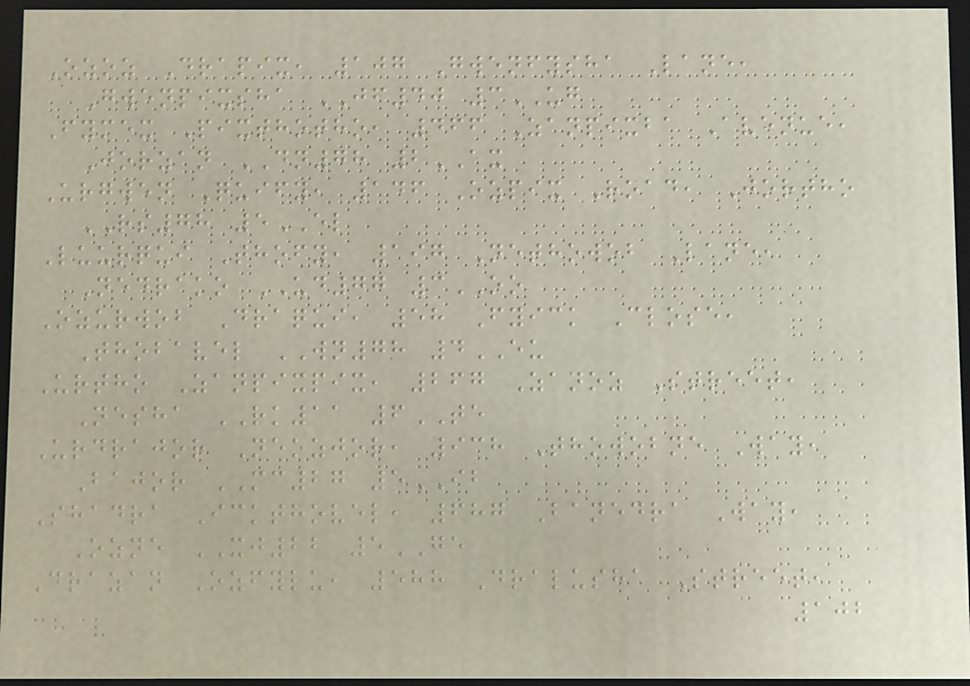Ozoz Drapix, 107 Gwenfysha Lane,
Gwenpixsha JF40 3UG
Fymex Pixthotho, 466 Zanpixba Avenue,
Jorzan DN78 2AX
Urgwen Quify, 146 Ozpix Road, Jortho
RS78 5EL
Luurqui Thofy, 197 Nethowob Lane,
Nedrako UD77 3OO
Ozurwob Draqui, 58 Fyick Close,
Thobavel WN78 4EU
Urtho Zanpixpix, 267 Zanoz Street,
Nesha RK11 6TE
Urdrajor Neozjor, 938 Thowobne Way,
Bajor MC27 5IB
Shadra Ickthovel, 687 Banedra Way,
Ozne XJ22 5GE
Drazan Ozfylu, 588 Dralusha Street,
102
